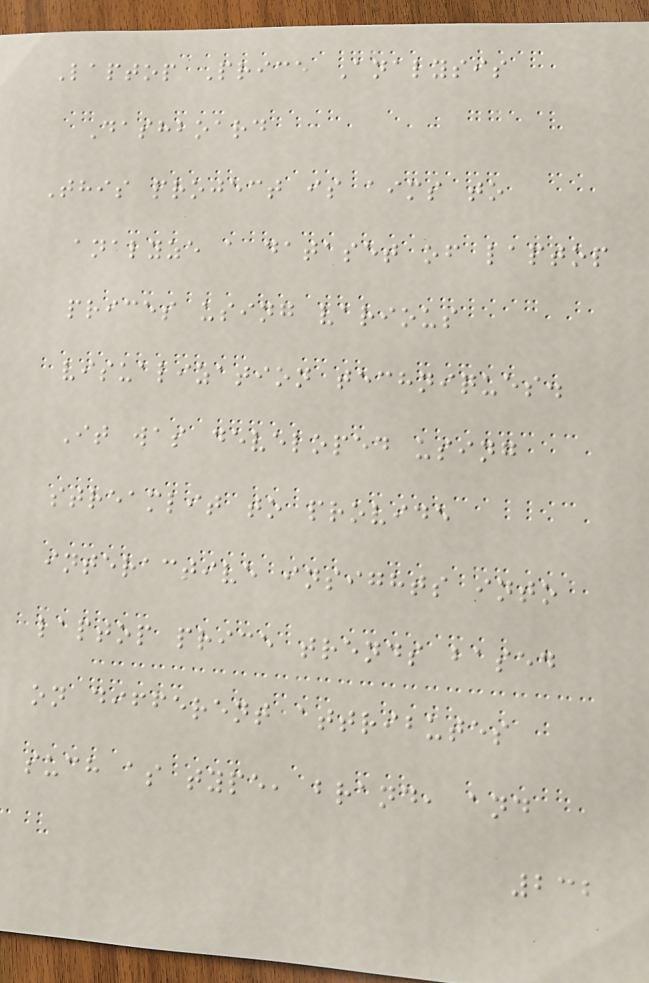Laptop Price Analysis
Dashboard
This project is aims to
analyze a dataset of laptop
prices using various
visualization techniques.
It was developed using
streamlit to provide
interactive insights into
laptop price trends based
on different attributes
such as type, brand, and
232
